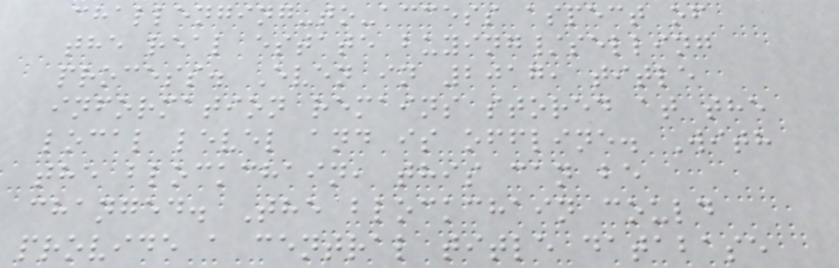challenging-to-access aspect of
the real estate buying/selling
process. Even in 2017, title
information remains stored at the
local level and is offline. With
the blockchain, this can be
changed. The blockchain could
provide a central title database
